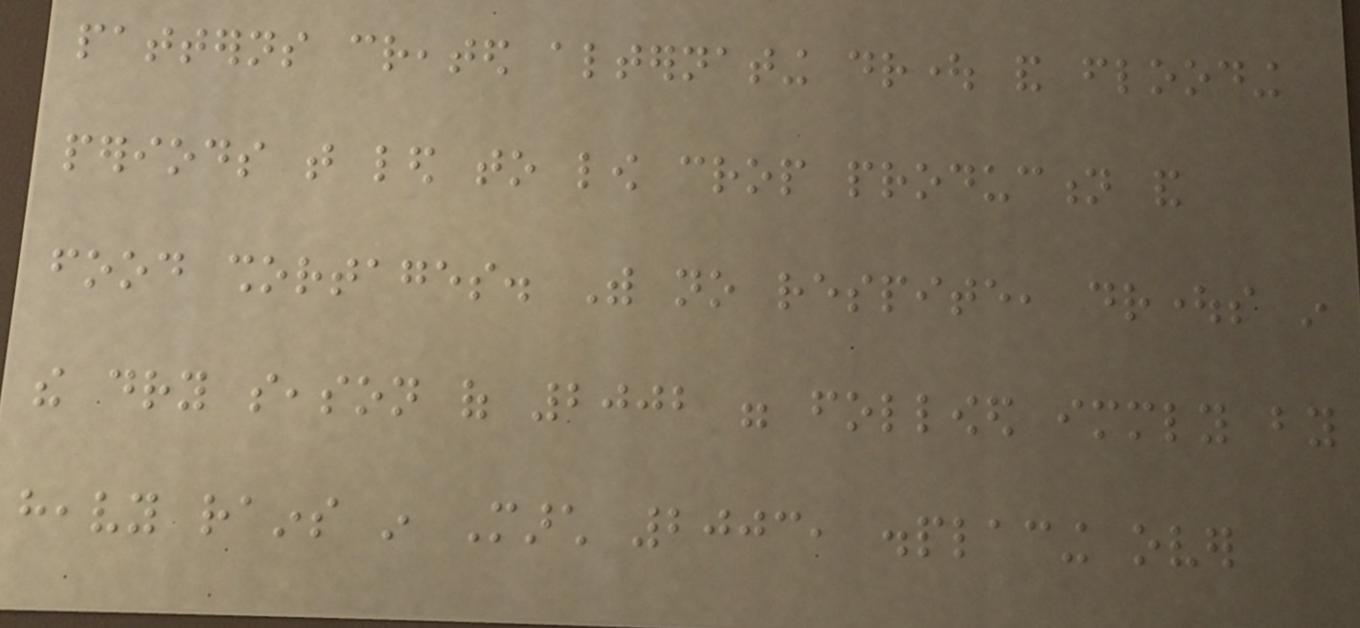patterns created alternating drought and flooding
periods that led to low crop production and
food shortages. With no respite, droughts in
the dry season of 2002 were followed immediately by
heavy rains in March 2003, displacing over
